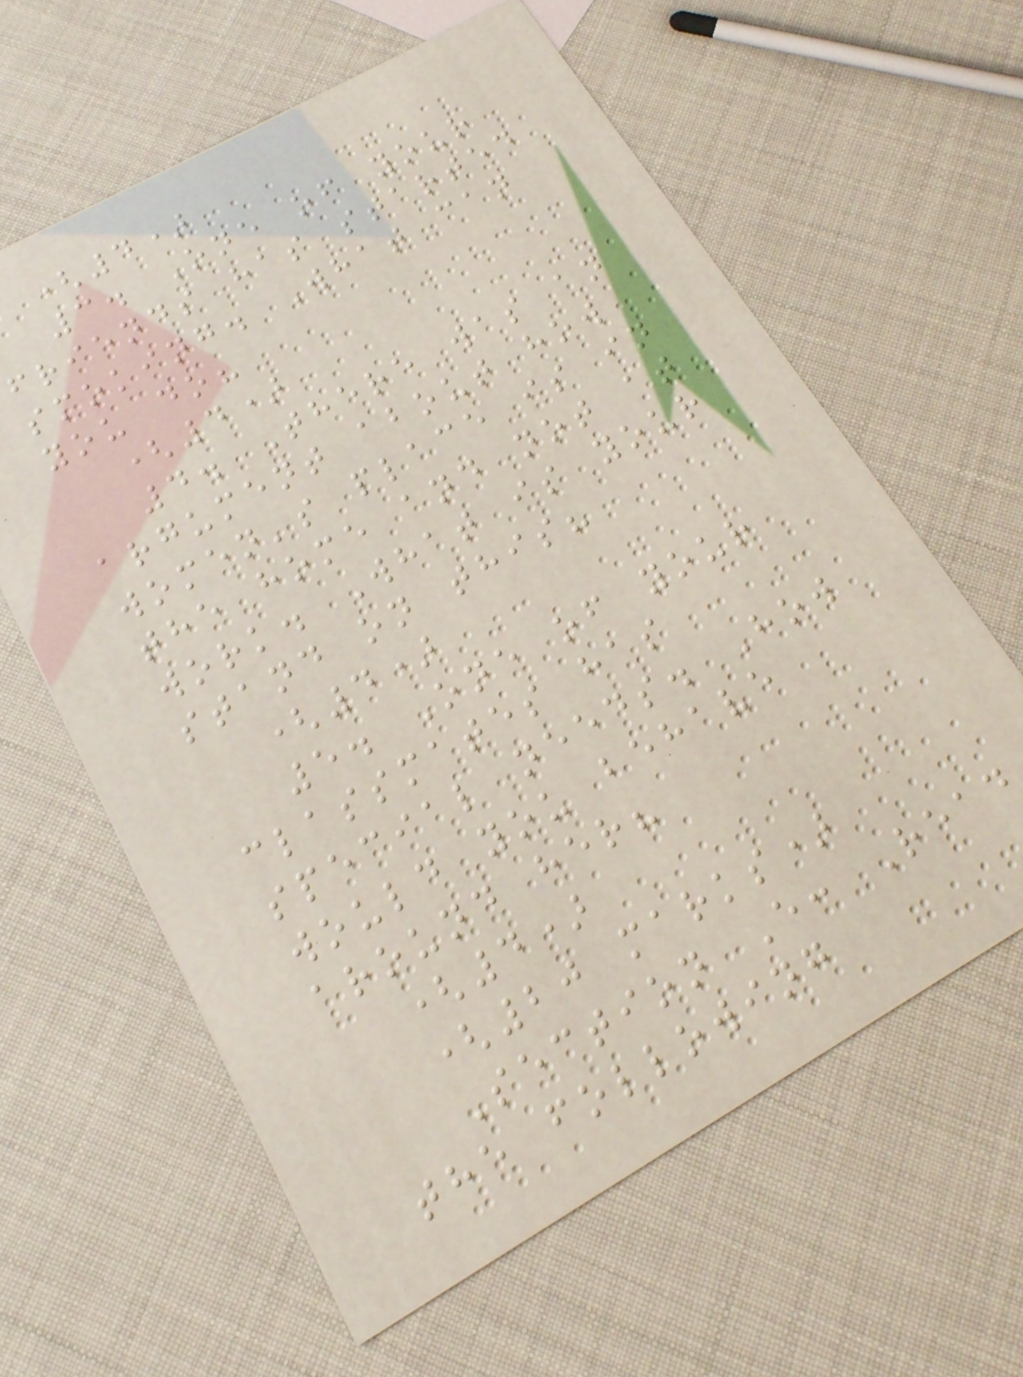(4)
3. One of your
friends has started
smoking. What can
you do?
(4)
4. There was an
argument about how
women's place is in
the home and not at
work. What is your
stand on this?
(4)
5. One of your
classmates has
special needs. How
would you behave
around her?
(4)
(20 marks)
Section E: Read
the following
